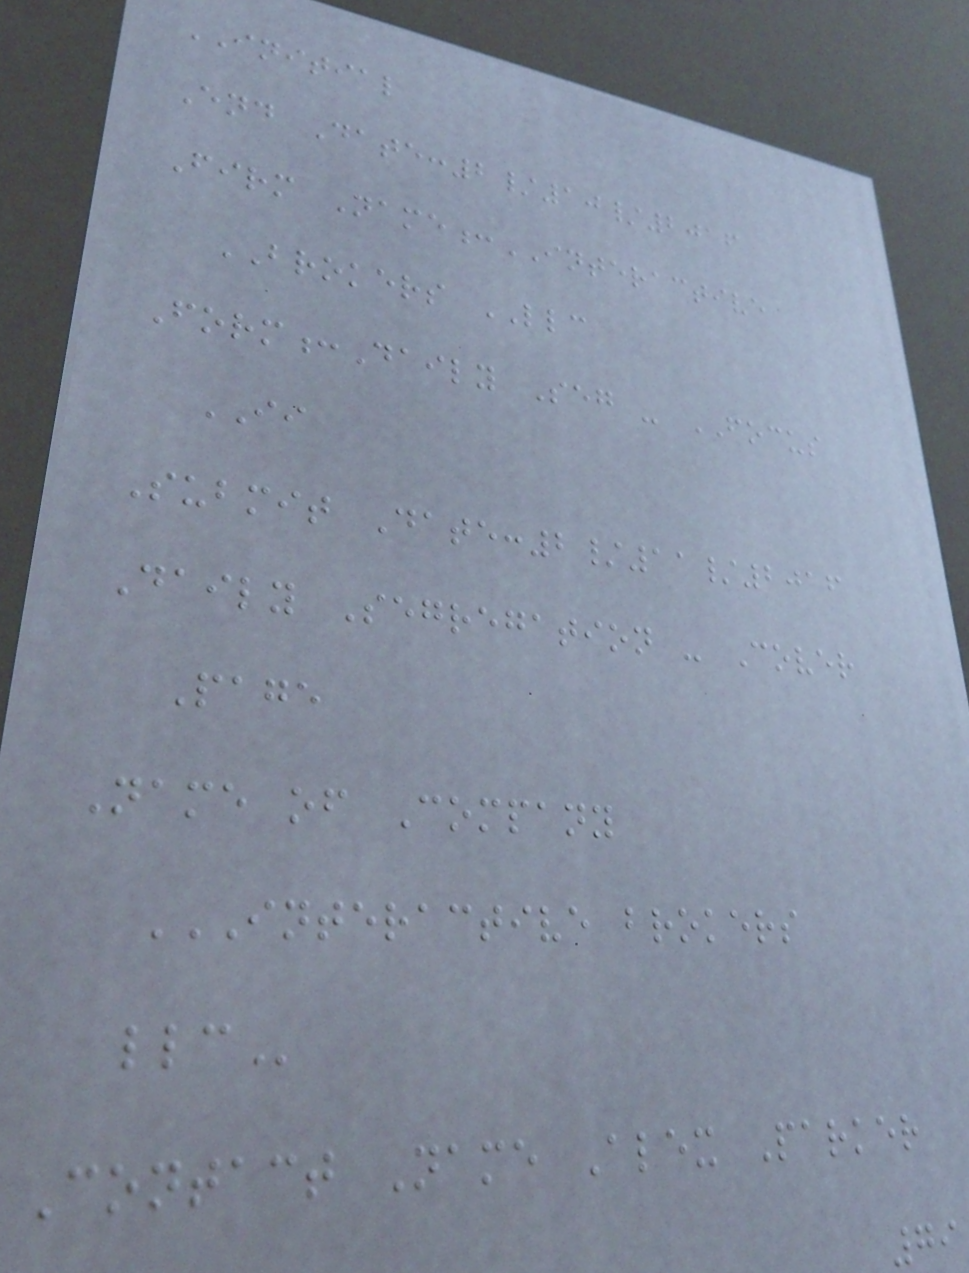INITIAL
End Date:2/10/2016
Firm Name:INTERACTIVE
BROKERS LLC
Form:Daily Seg - FOCUS
II
Submit Date:2/11/2016
Daily Segregation - Cover
Page
Name of Company
INTERACTIVE BROKERS
LLC
Contact Name Alex Parker
79
